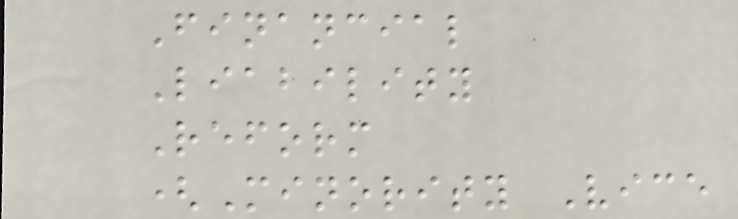Financial
Liability
Reform
(Minority Vice
